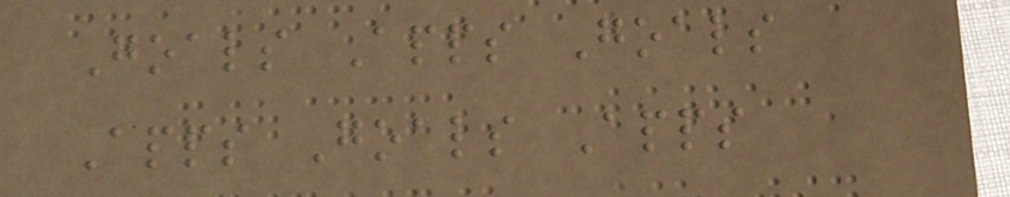Goals Apps Goals
Apps Goals Apps
